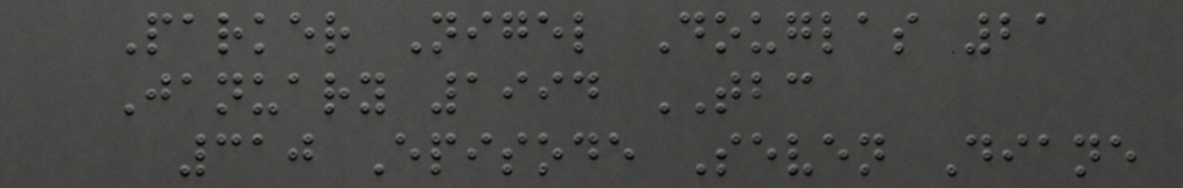Parker Nigel Douglas 21
January 1994 TBC
310 Episode Seven Diane
